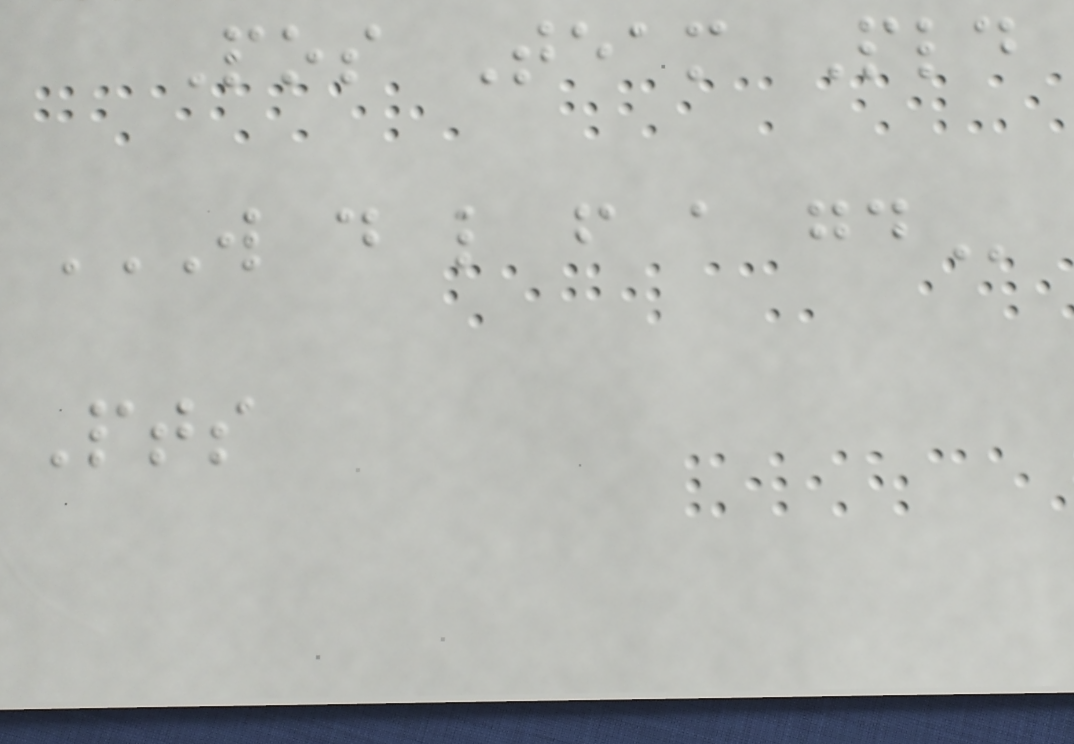Pos Team Pld
W D L F A GD
Pts
